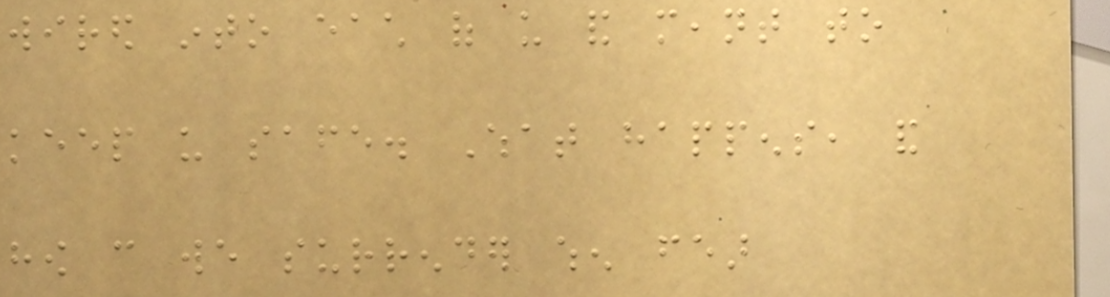wired into each of us and meant to
keep us safe. What happens, and
how can we surrender when fear
